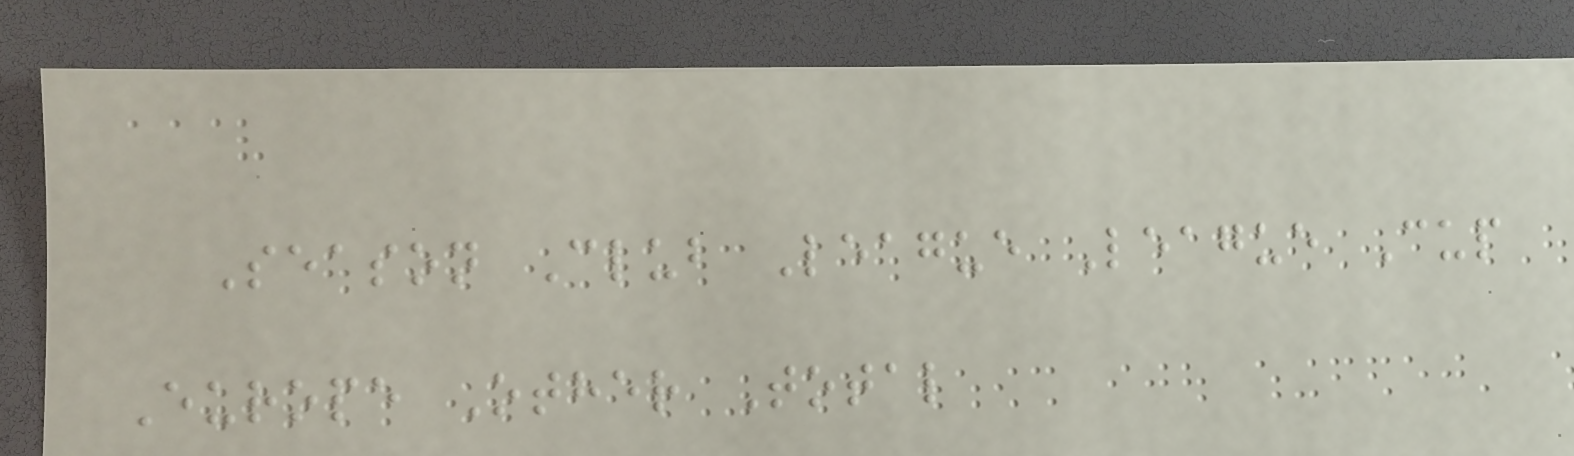Season Club League League Cup
Europe Other Total
